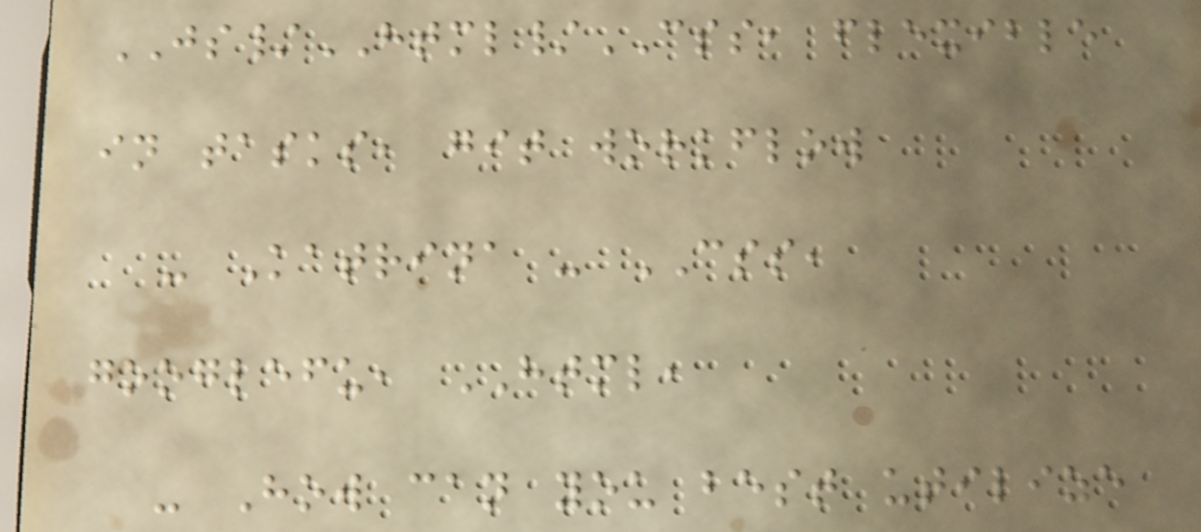JS/HTML/CSS, flexible
in tasks, git workflow
- Katrina - CSS,
googlefu, HTML,
- How can you best utilize
